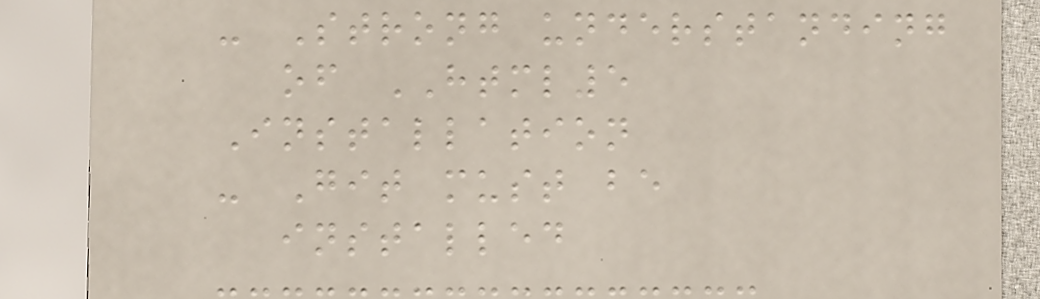- Strong understanding
of HTML5
Installation
- Git must be
installed
